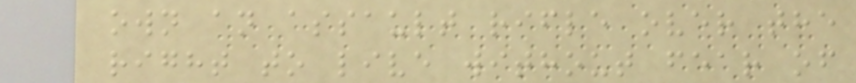own an assault rifle over the
right to live without fear of
